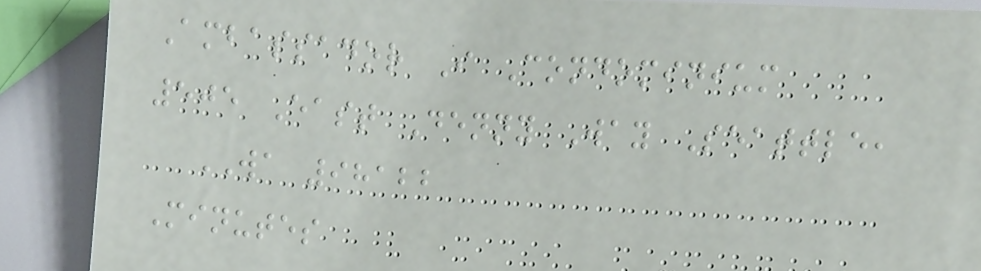Ambassador I Condominium
505 East Denny Way Seattle,
WA 98122
Minutes
